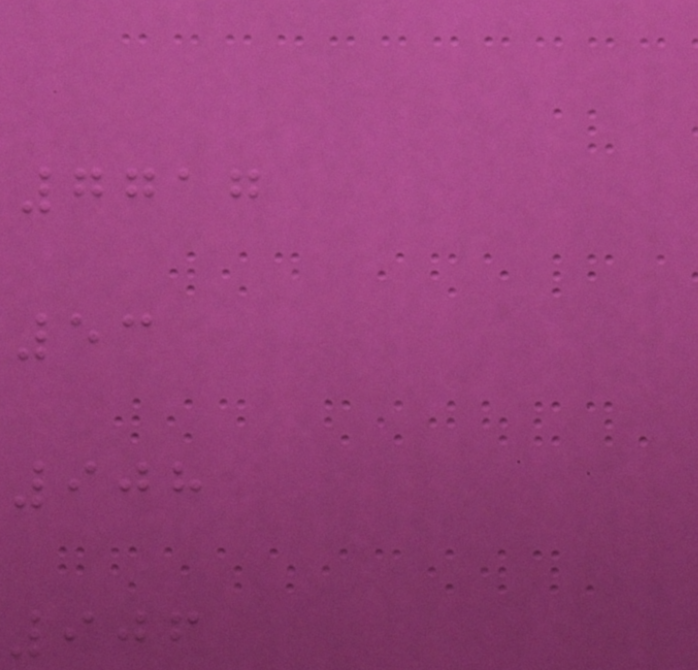7717
53
908
906
